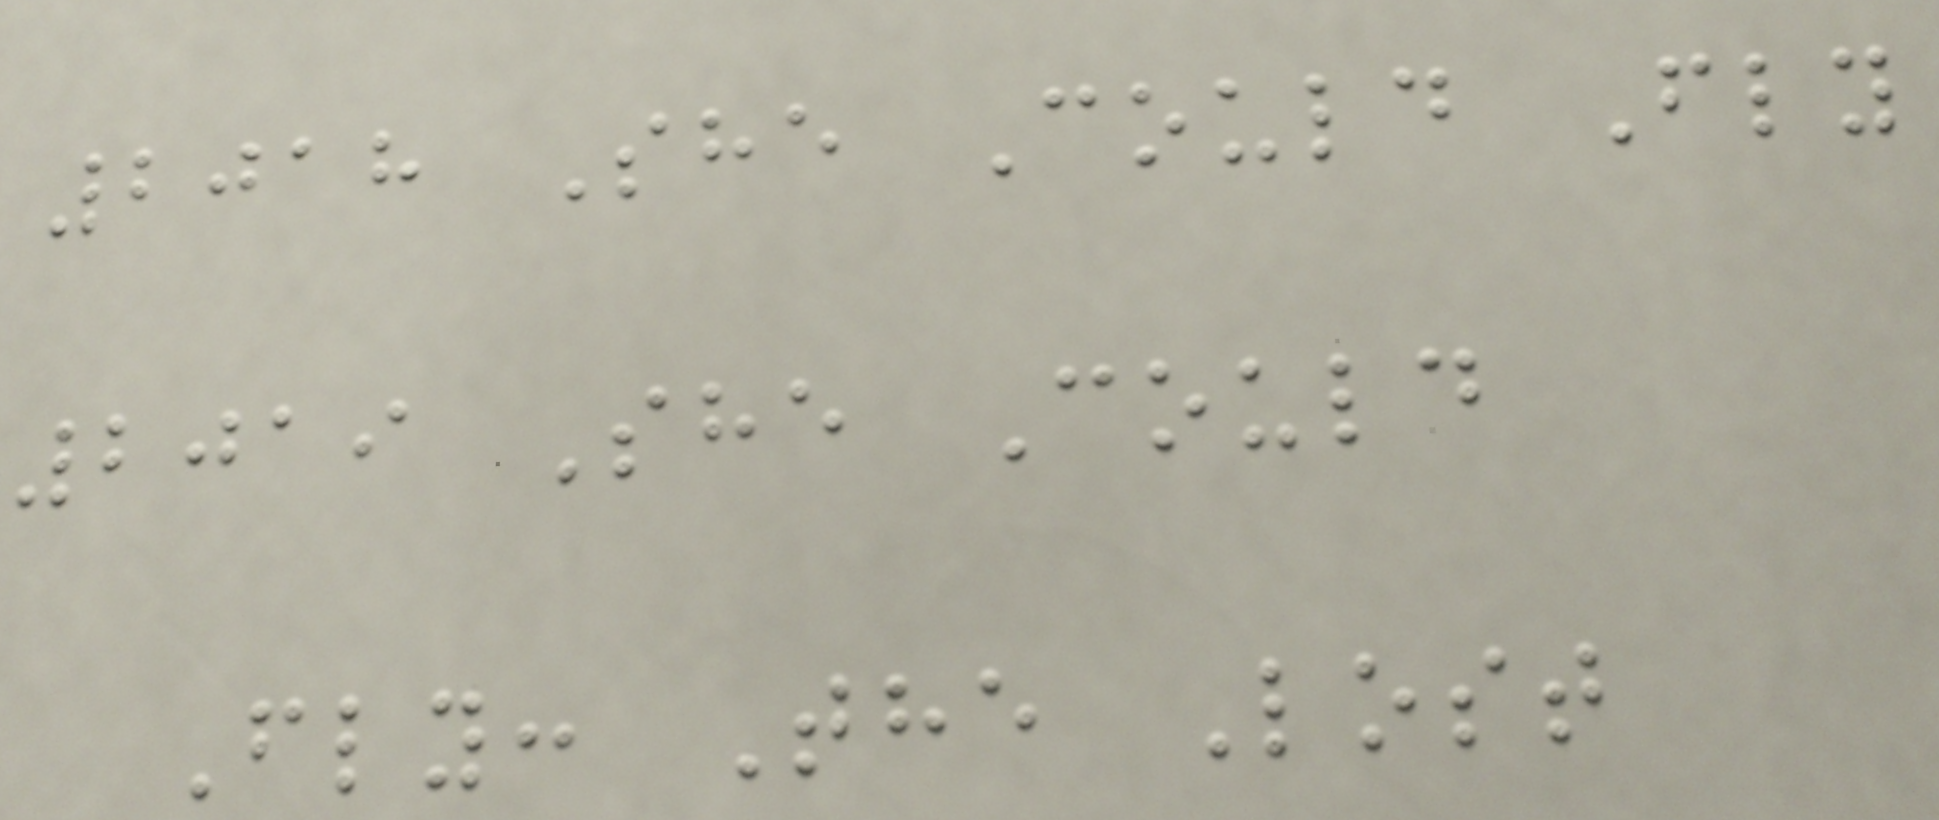2018 She Could Fly
2019 She Could
Fly: The Lost
